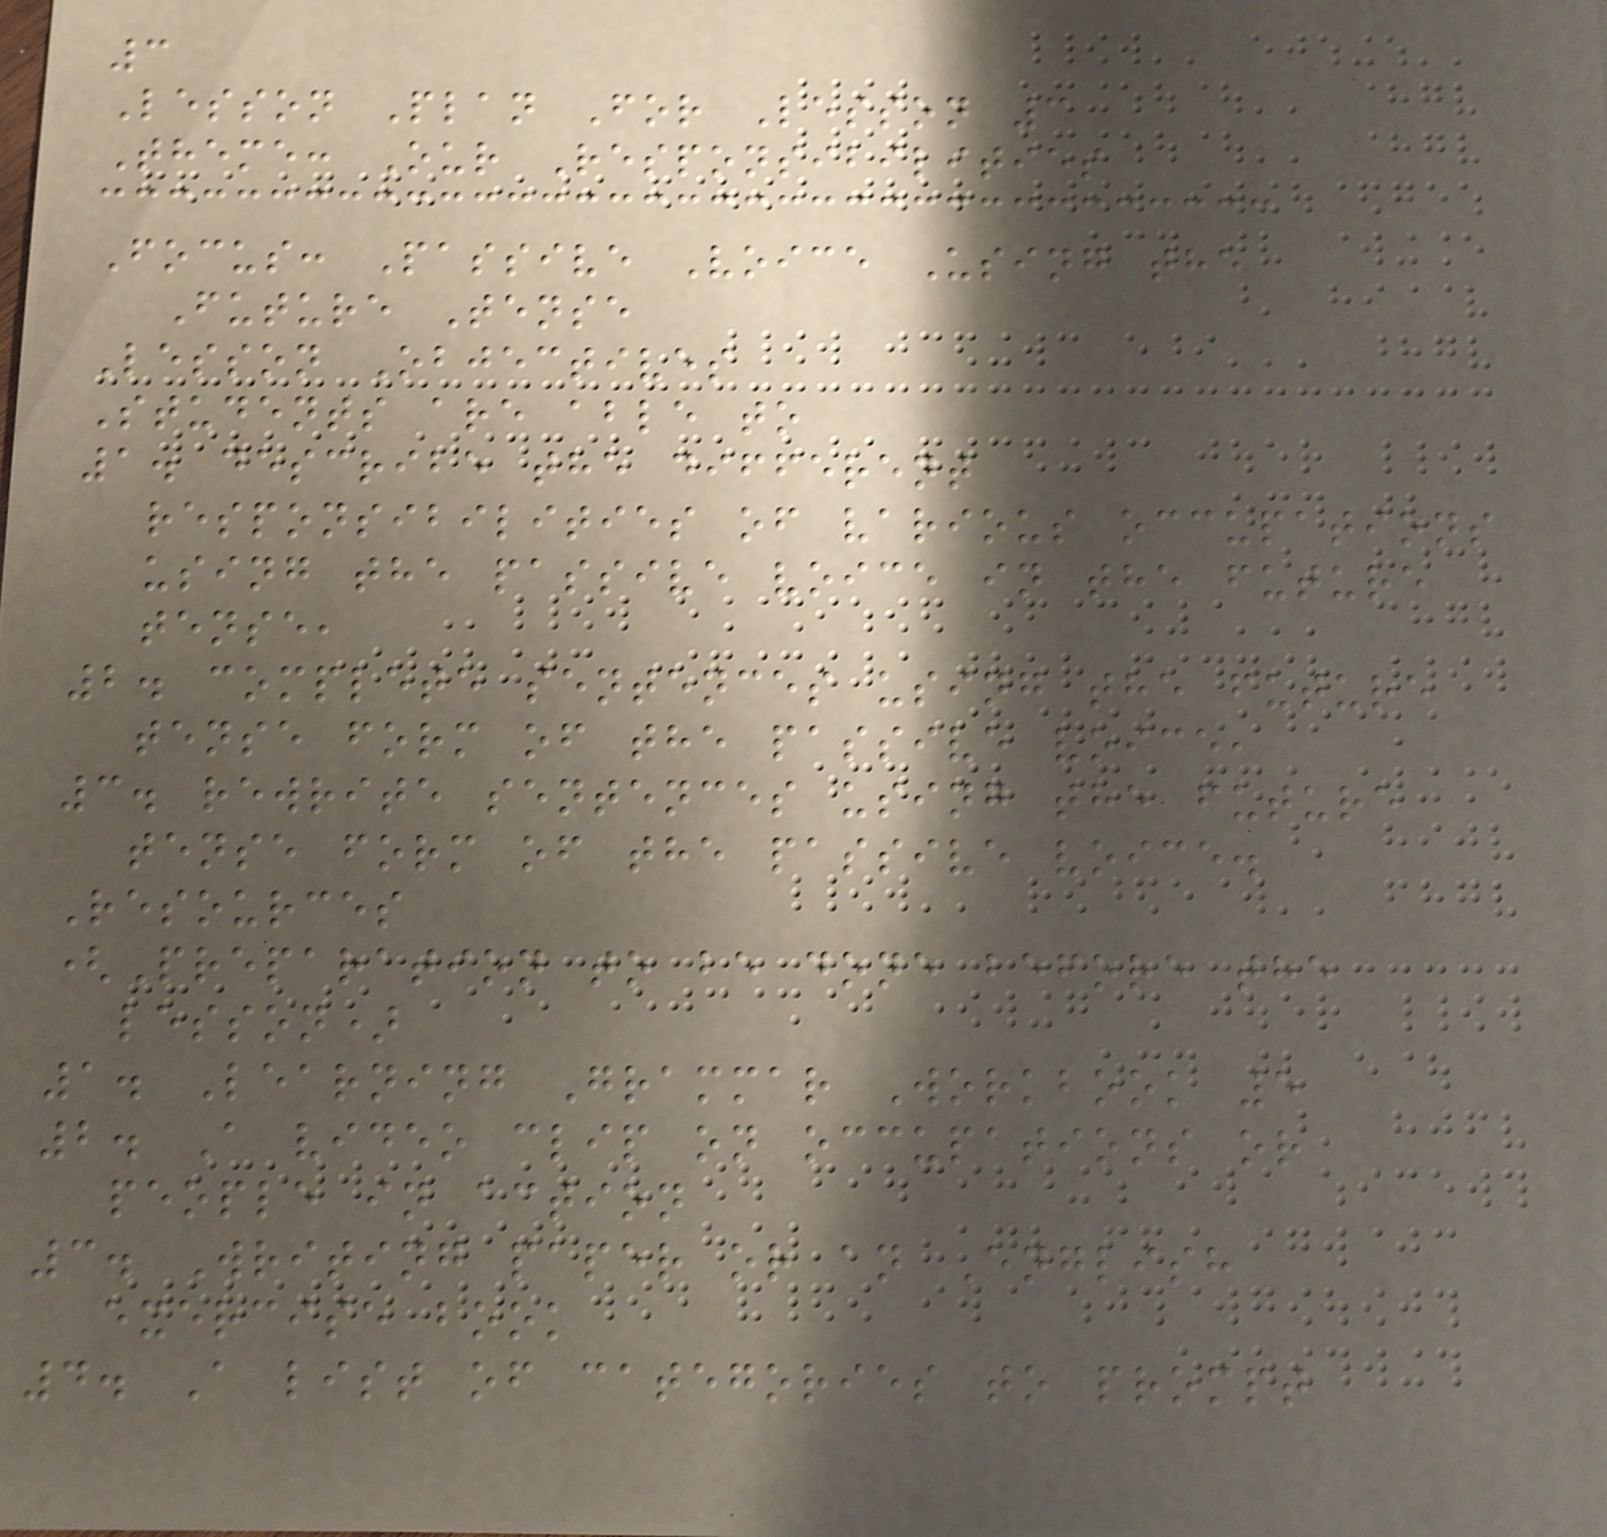3
Lesson Plan For Lesson 3
Theme: Our Responsibilities
Focus: Passive Voice Using the
Future Tense
Lesson Objectives
Students are able to
1. describe the different
responsibilities of various occupations
using the passive voice in the future
tense,
2. complete sentences using the future
tense form of the passive voice,
3. rewrite sentences using the future
tense form of the passive voice.
Resources
(Preparation to be done before the
lesson)
1. Learning Grammar Workbook 5
2. A video clip on occupations or
people in action
3. Writing paper or an English
exercise book
4. A list of categories to prompt
